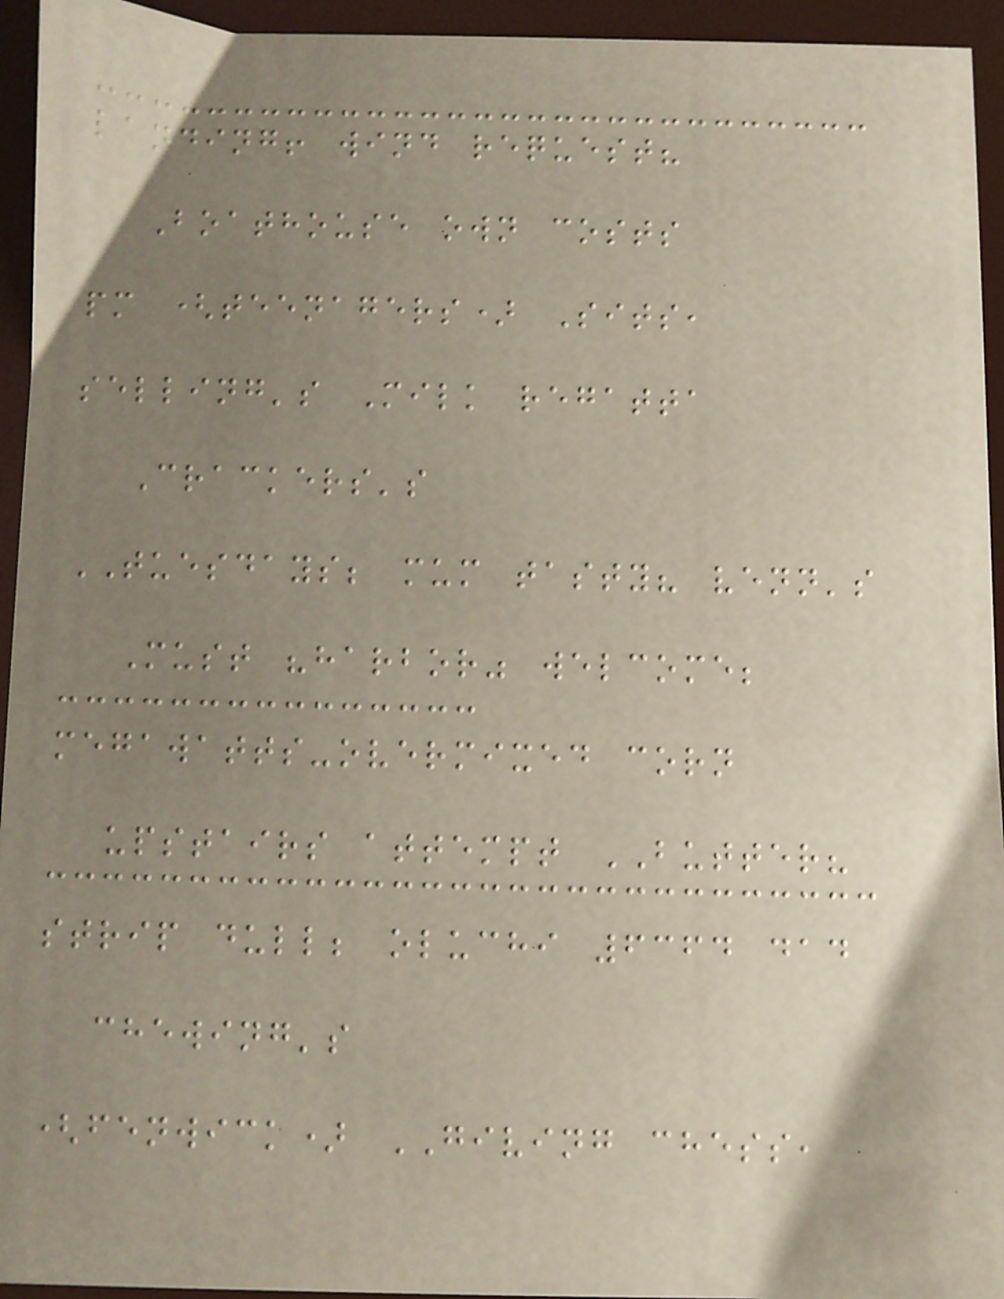landing! wind request?
Boathouse own costs
pm (teenagers) Sits,
selling's Milk regatta
Crackers's
TUESDAYS; mum tasty? venn's
Must "harbor" welcome;
megawatts-overmixed corn
upstairs attempt BUTTER?
strip dull; oluchi 6364 dad
chewing's
(fenwick) GIVING chess,
